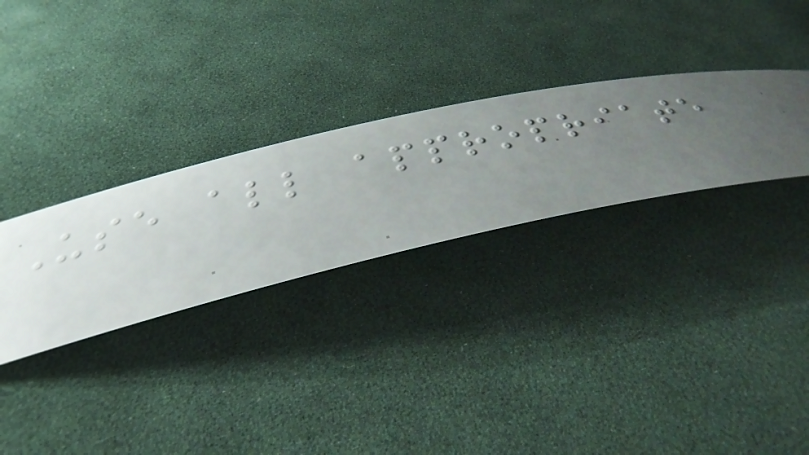Use all appropriate
